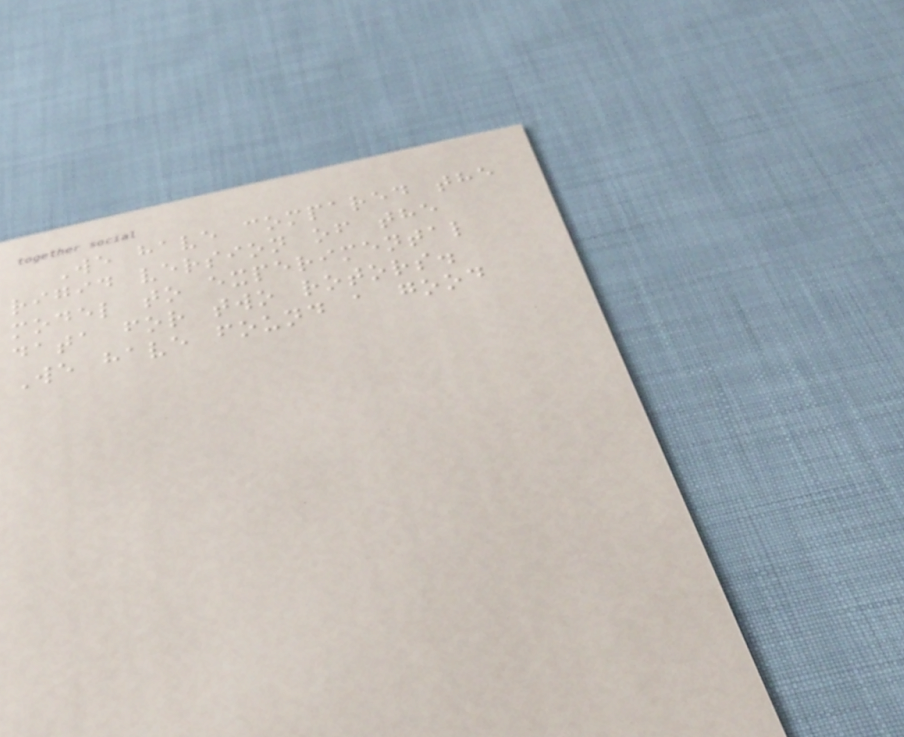We have compared the
rigid version of the
model to experimental
data for two rotors.
We have found a good
